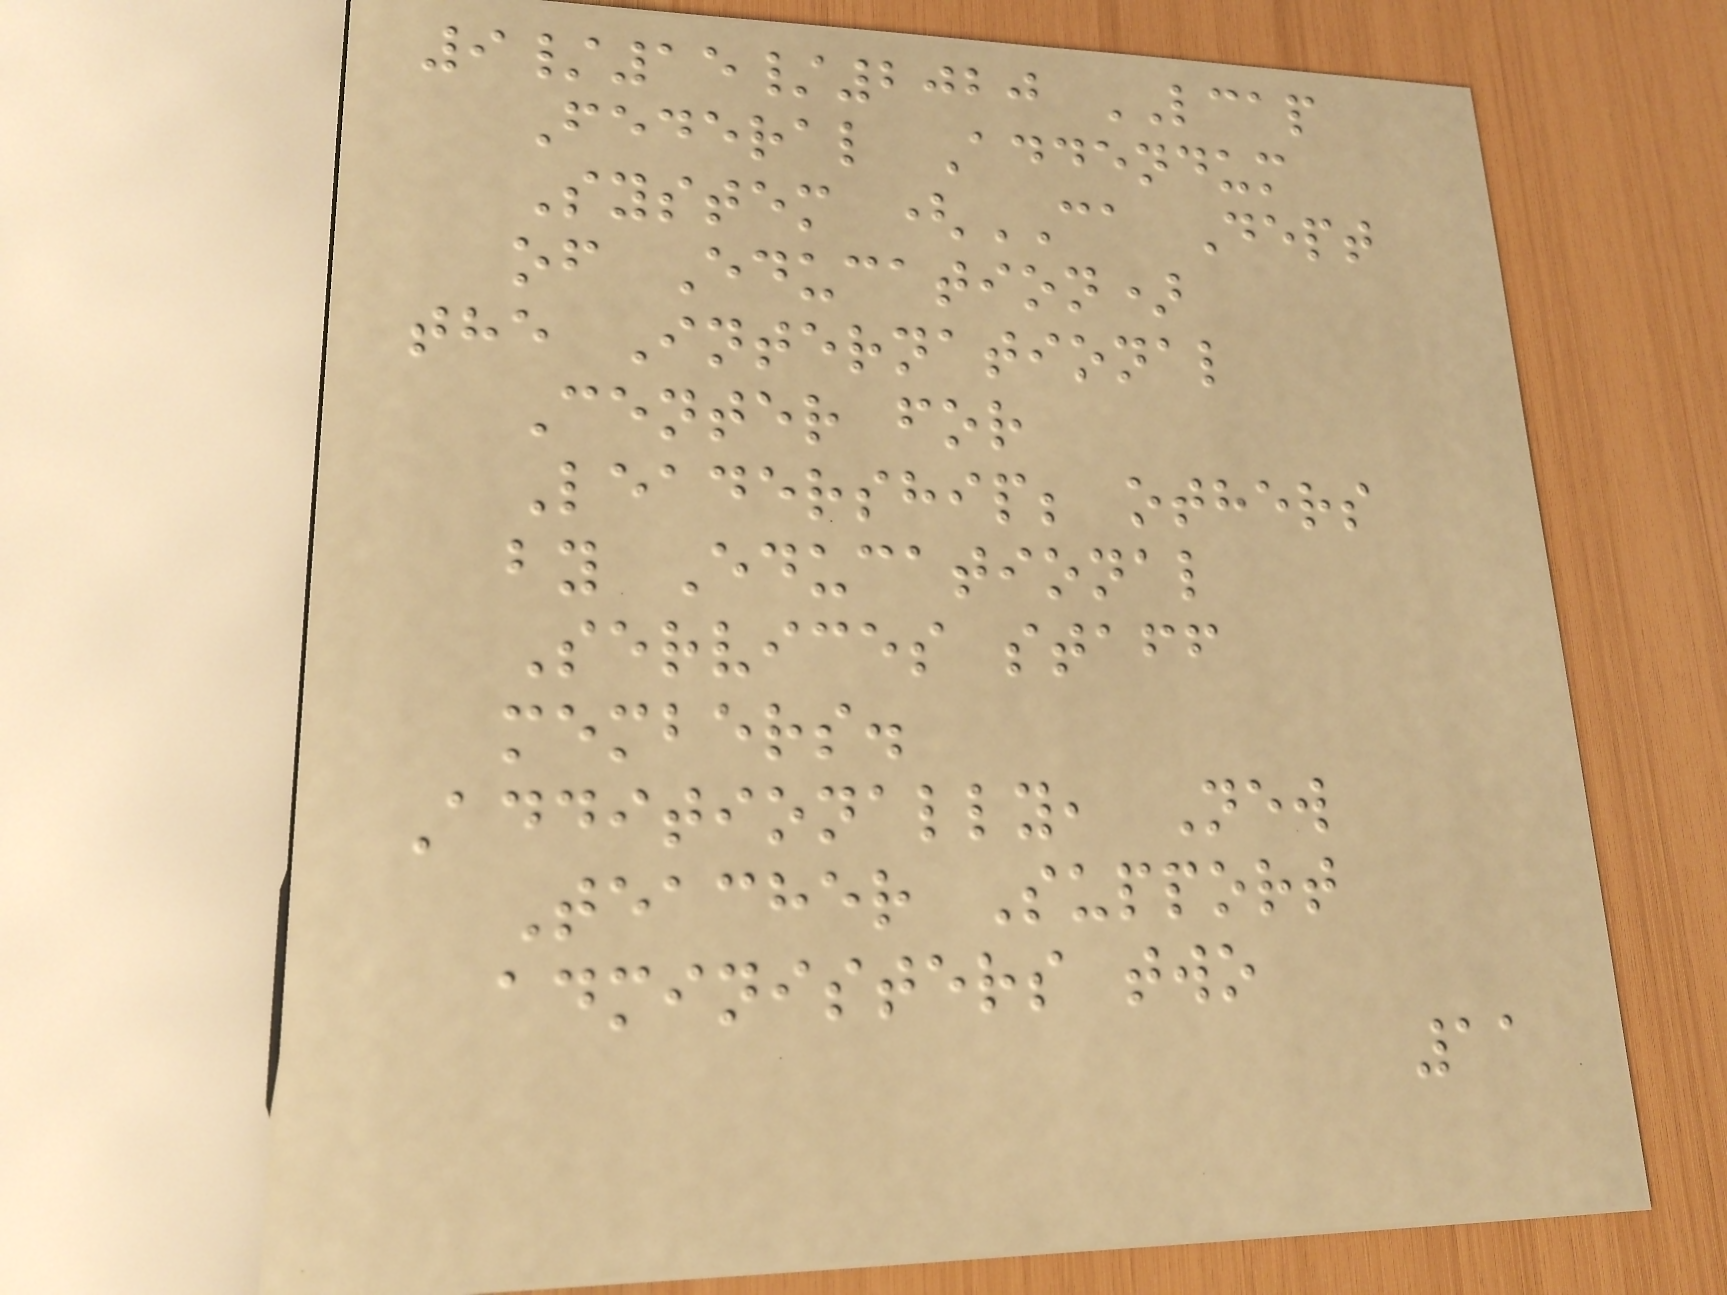9/15/2020 LCAP
Federal Addendum
System (CA Dept
of Education)
the International
Center for
Leadership; others
by Educational
Services staff
members.
Additionally, New
Teacher Support
administers two
11
